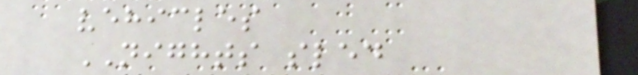vehicles
NIGHTS sled
